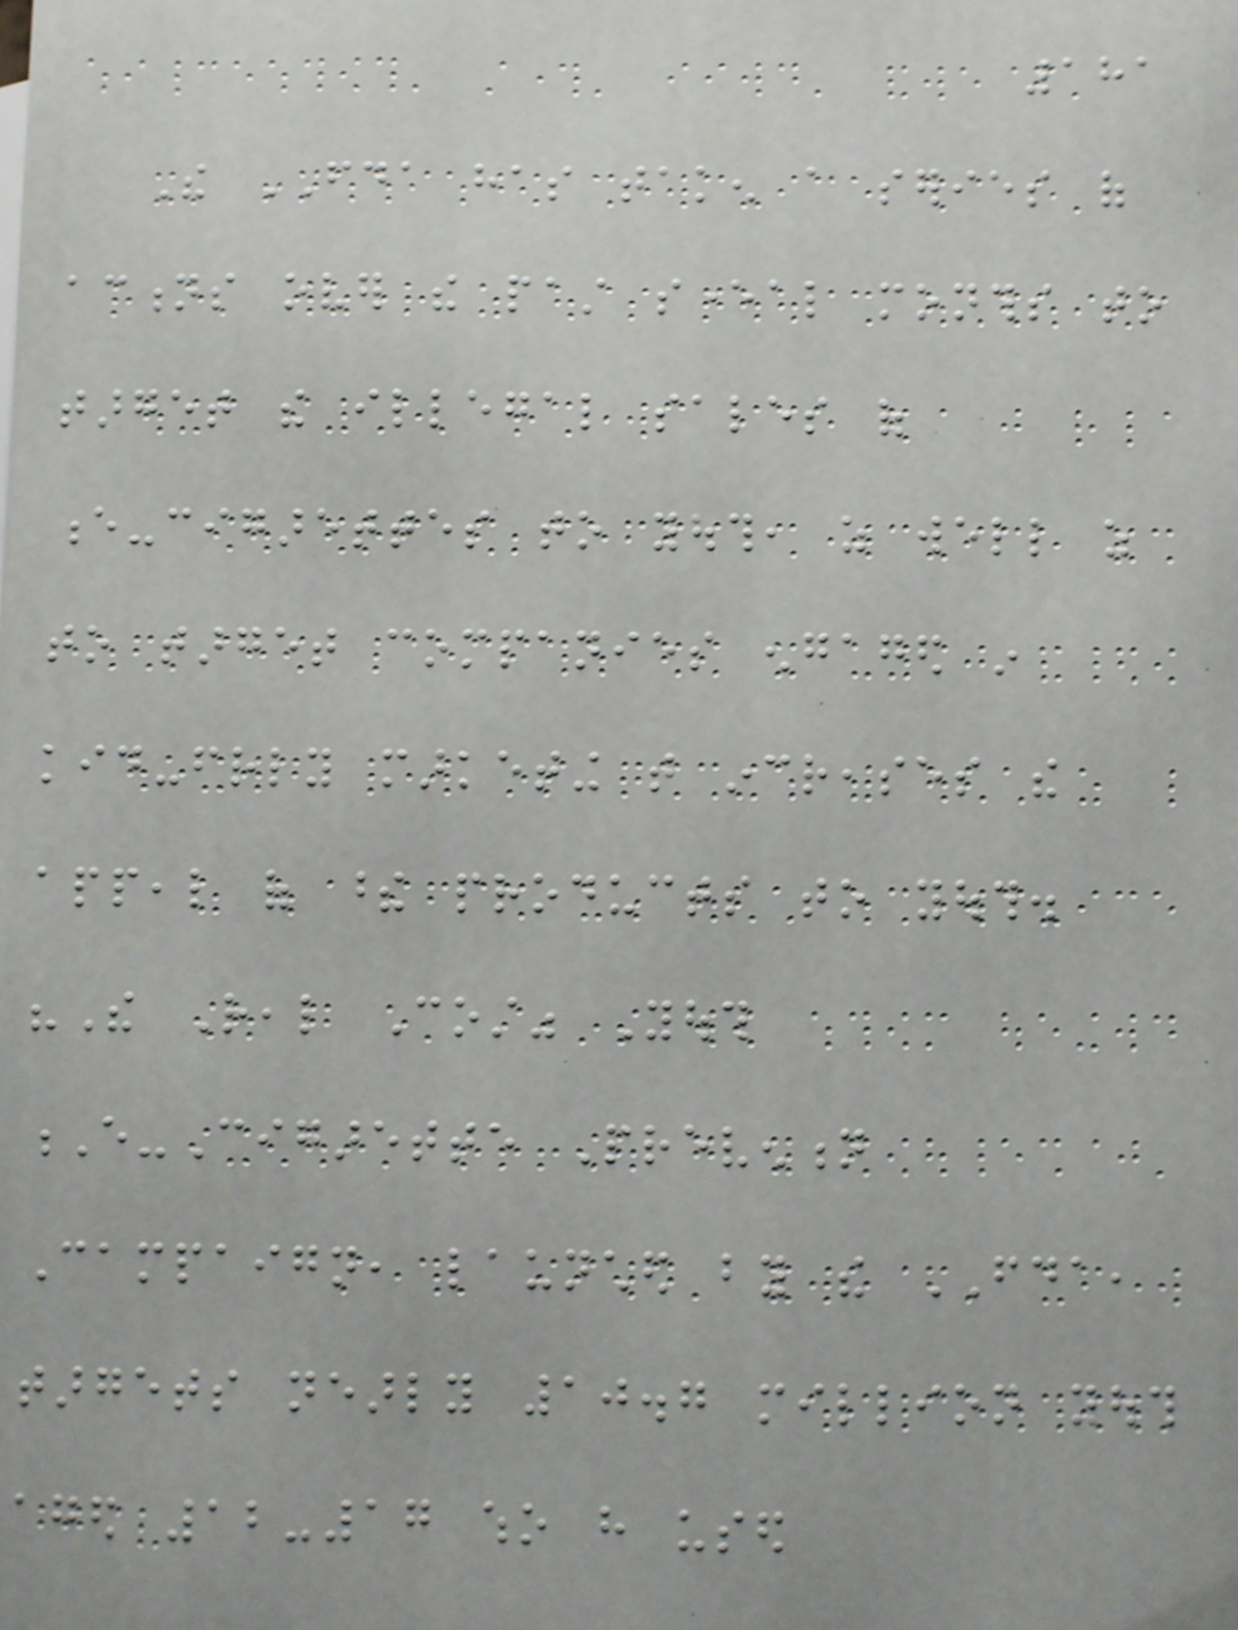181
The FDA has taken a series of
actions over the past several months to
target the illegal sales of
e-cigarettes to youth, as well as
to target companies engaged in
kid-friendly marketing that increases the
appeal of these products to youth.
"The Real Cost" Youth
E-Cigarette Prevention
Campaign, launched by the FDA,
targets nearly 10.7 million youth
aged 12-17 who have used
